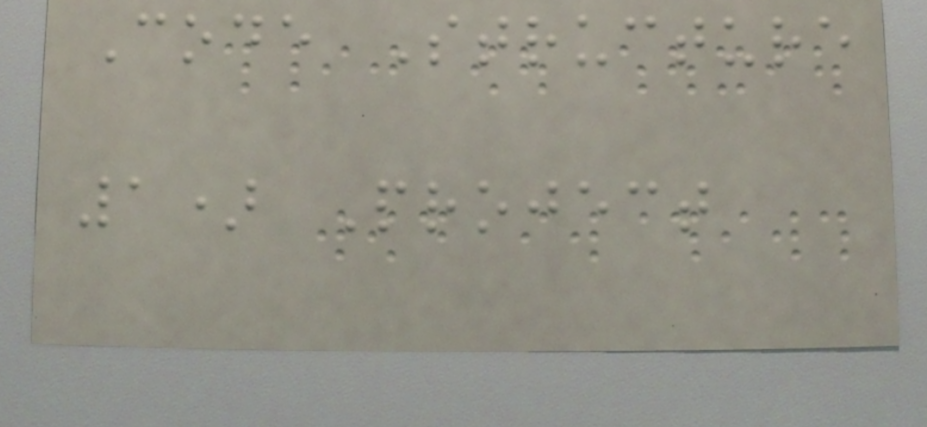Code Structure
1) Project
